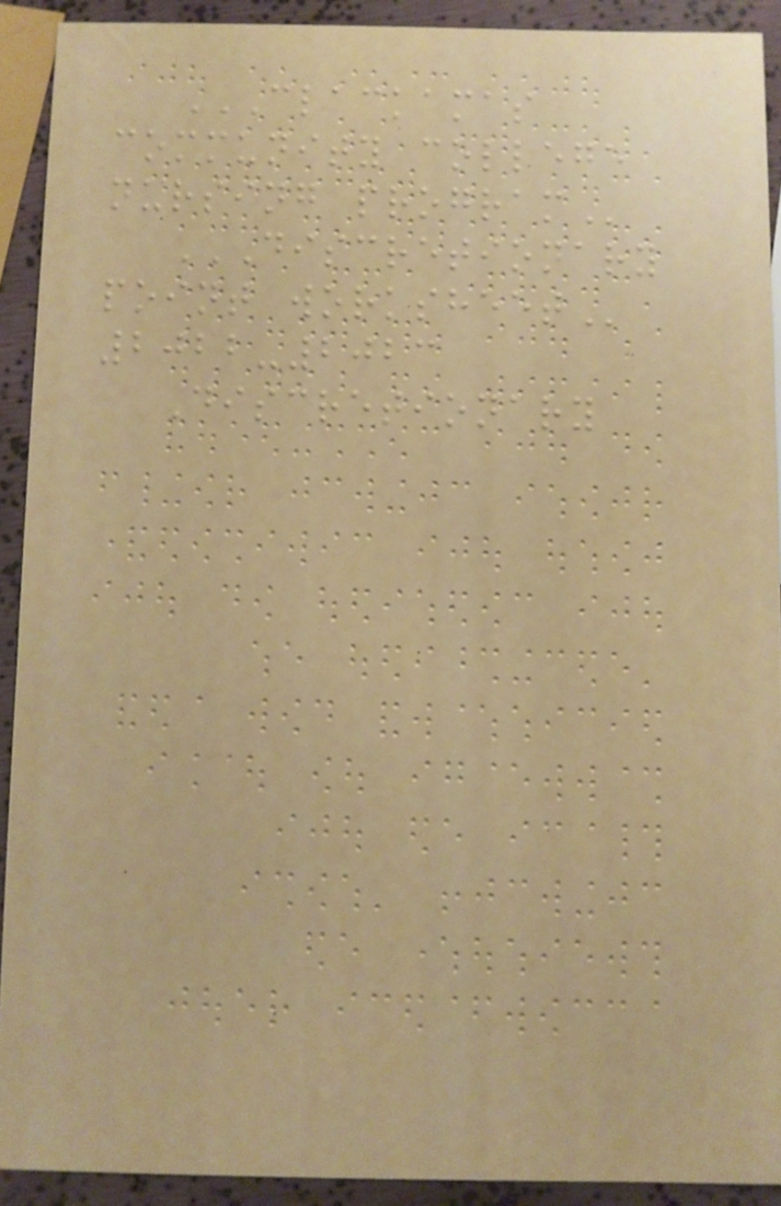CLACKAMAS
COMMUNITY COLLEGE
NURSING PROGRAM
DISCRETIONARY
POINT WORKSHEET
2022-2023
Discretionary
